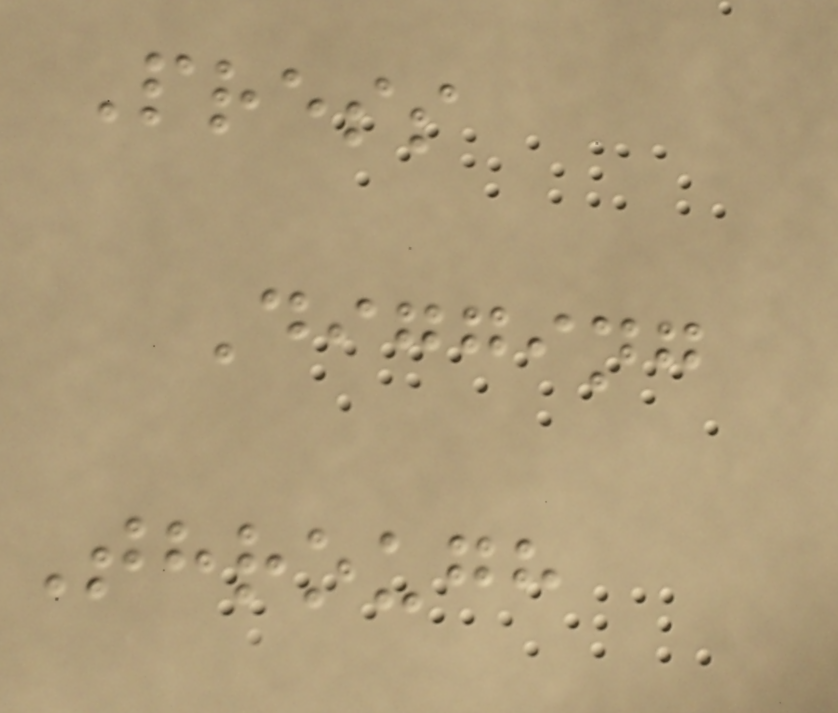Press
Digging
Through
